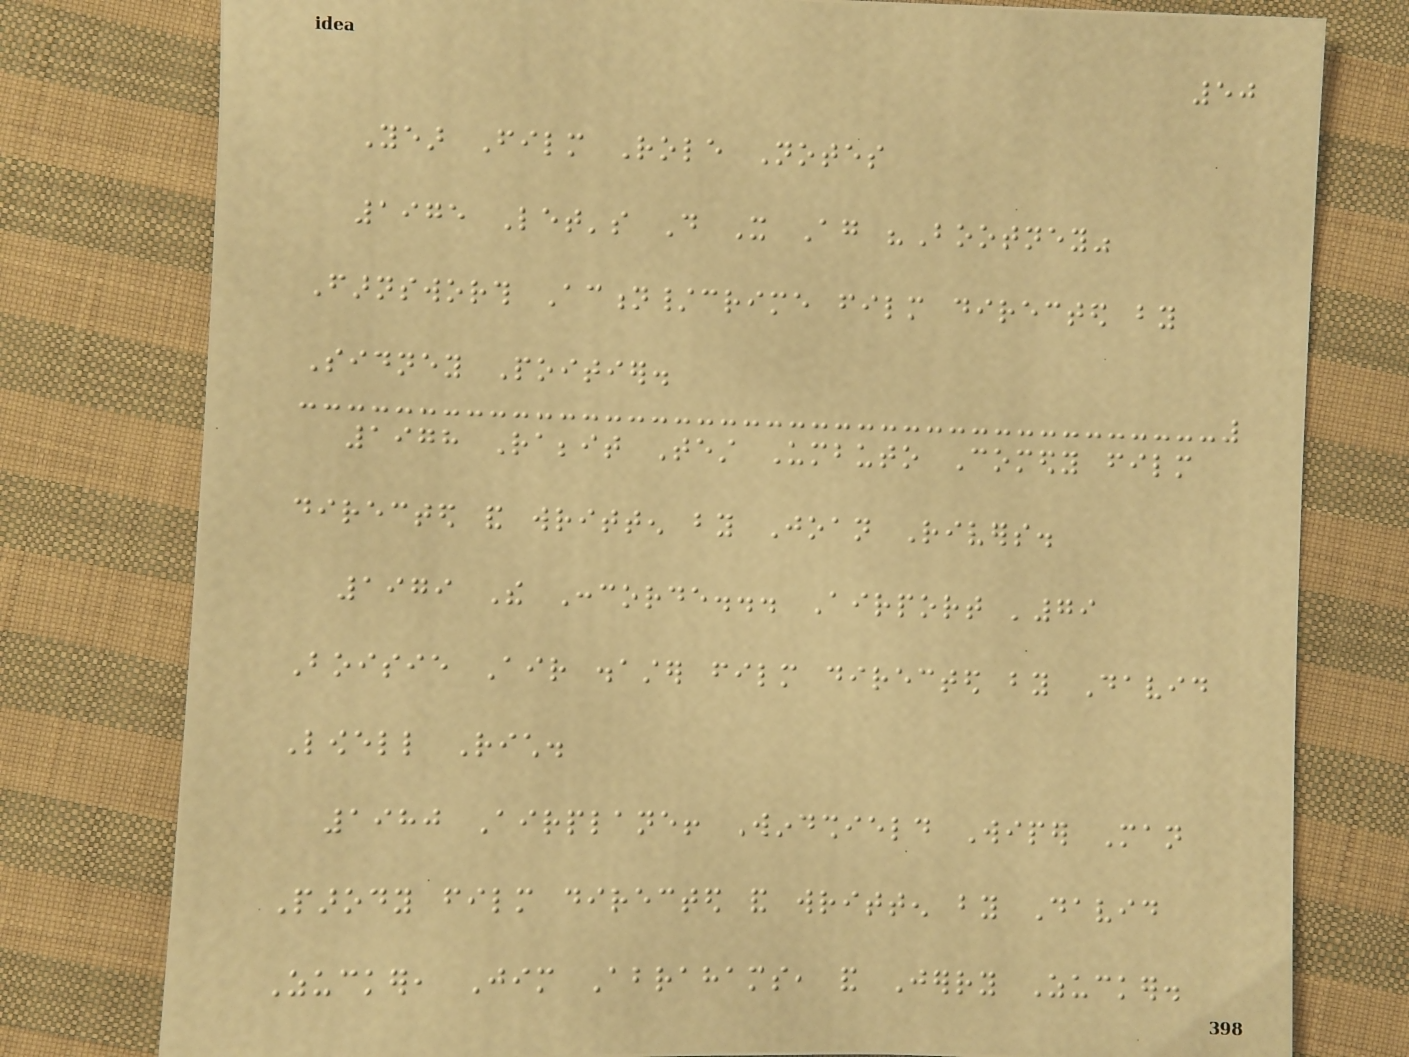50
Year Film Role Notes
1975 Let's Do It Again "Bootney"
Farnsworth Action/crime film directed by
Sidney Poitier.
1978 Rabbit Test Umbuto Comedy film
directed and written by Joan Rivers.
1979 The Concorde... Airport '79
Boisie Air disaster film directed by David
Lowell Rich.
1980 Airplane! Windshield Wiper Man
Parody film directed and written by David
Zucker, Jim Abrahams, and Jerry Zucker.
